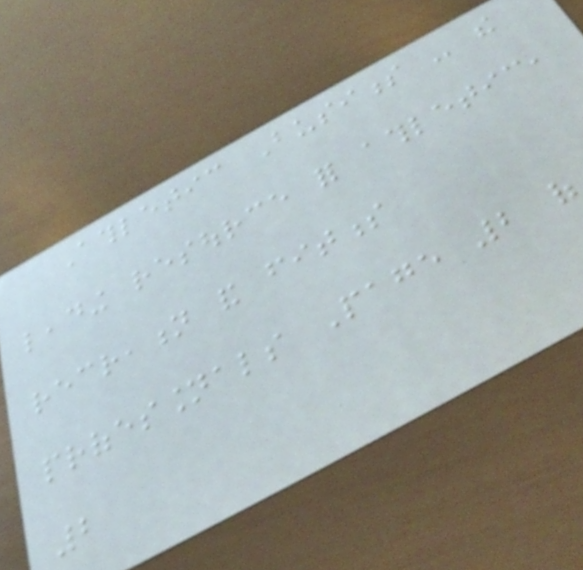Athletic Business - the
leading resource for athletic,
recreation and fitness
professionals Page 2 of
2
